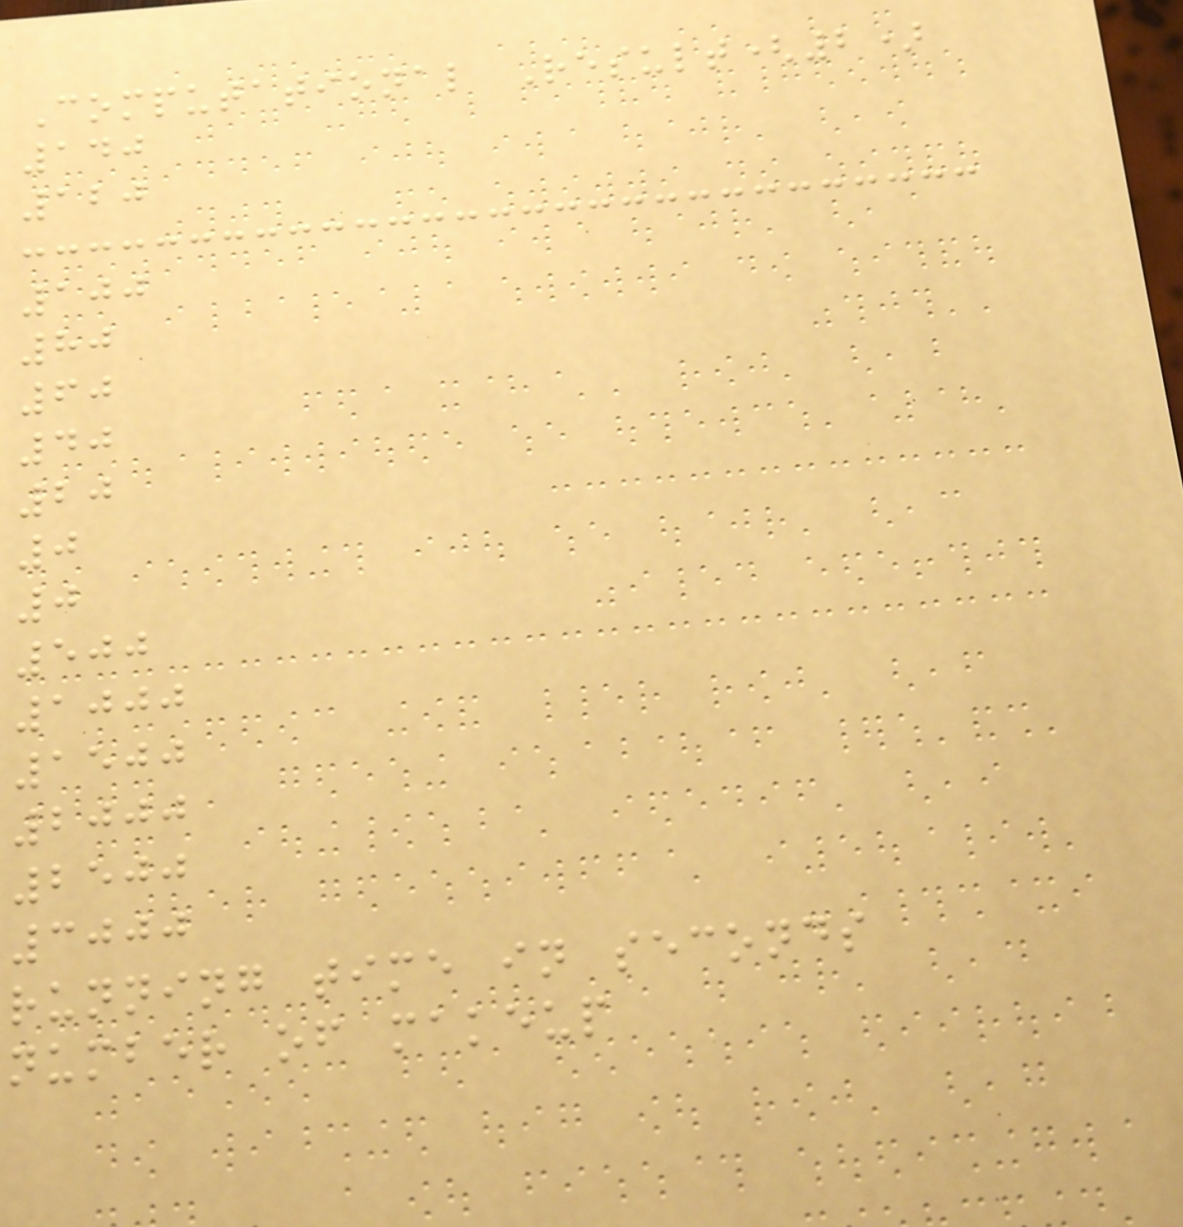Computational Result(2)
140
120
100
80
60
40
20
0
0
500
1000
1500
2000
2500
3000
running time in seconds
number of makeup
